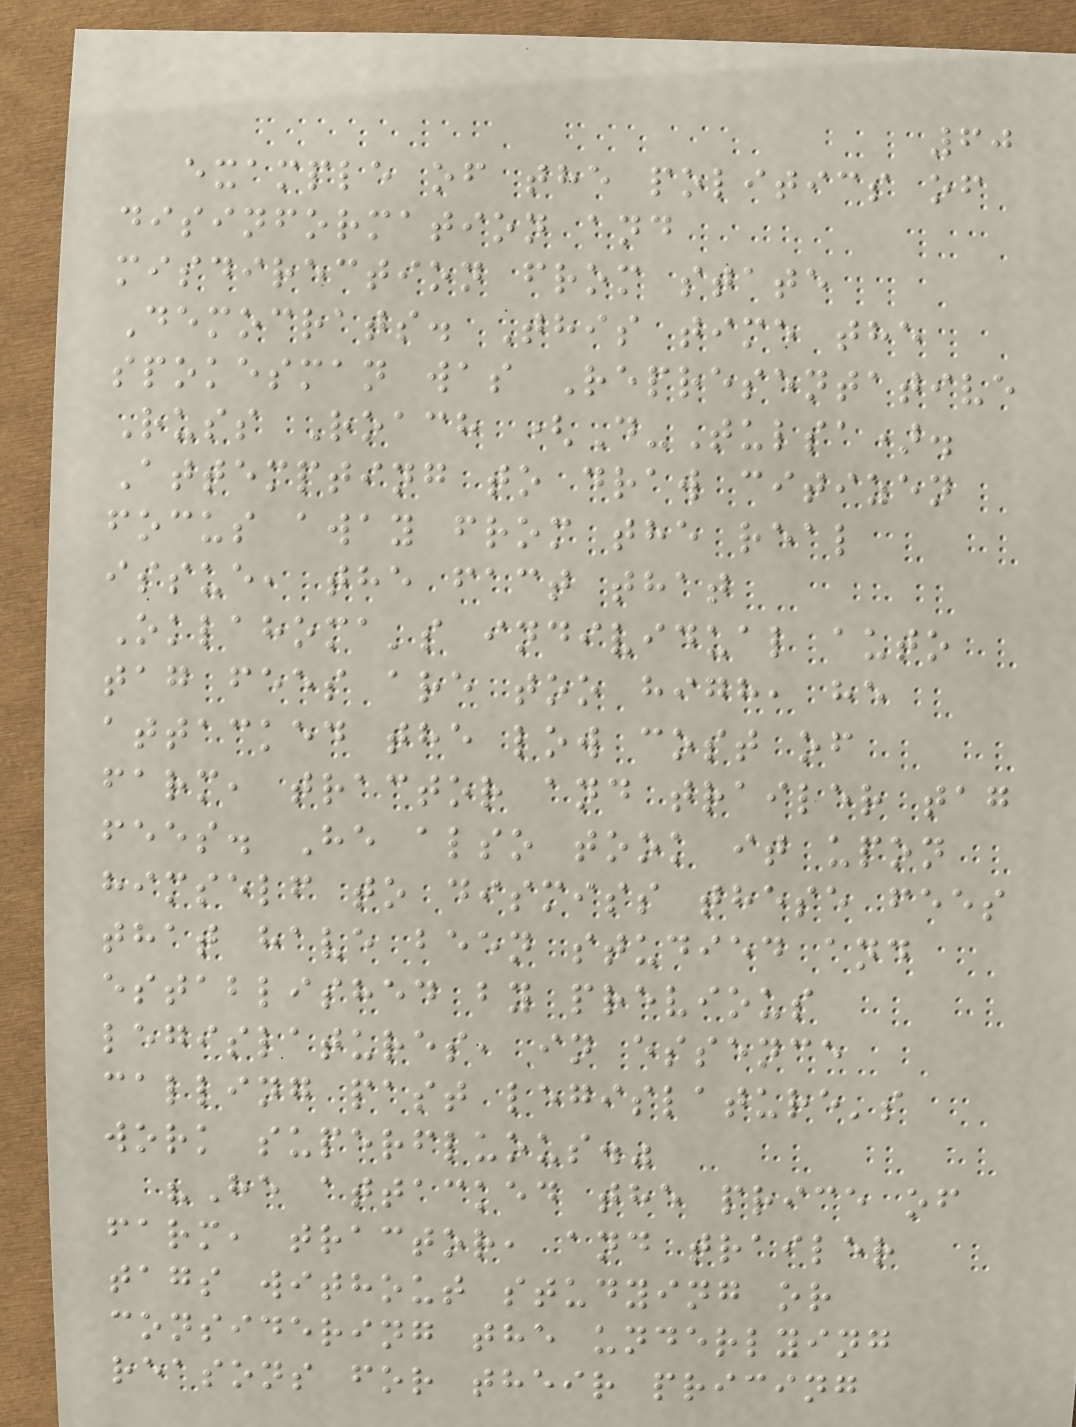60
example of the politics of
disinformation and
misdirection from state
Democrats. This time the
spokesman was Representative
Russ Roach (D-Tulsa).
Attempting to draw citizen
focus away from the real
issue, the fact that
Oklahoma's individual auto
tag fees are too high, he
attacked the low cost of
farm, tractor and trailer tag
fees. He also took it upon
himself to dismiss these fees
that have been studied and
established by previous
legislatures, in essence
calling past legislature's
work superfluous."
"He attacked the price of
farm, tractor, and trailer
tags without studying or
considering the underlying
reasons for their pricing
